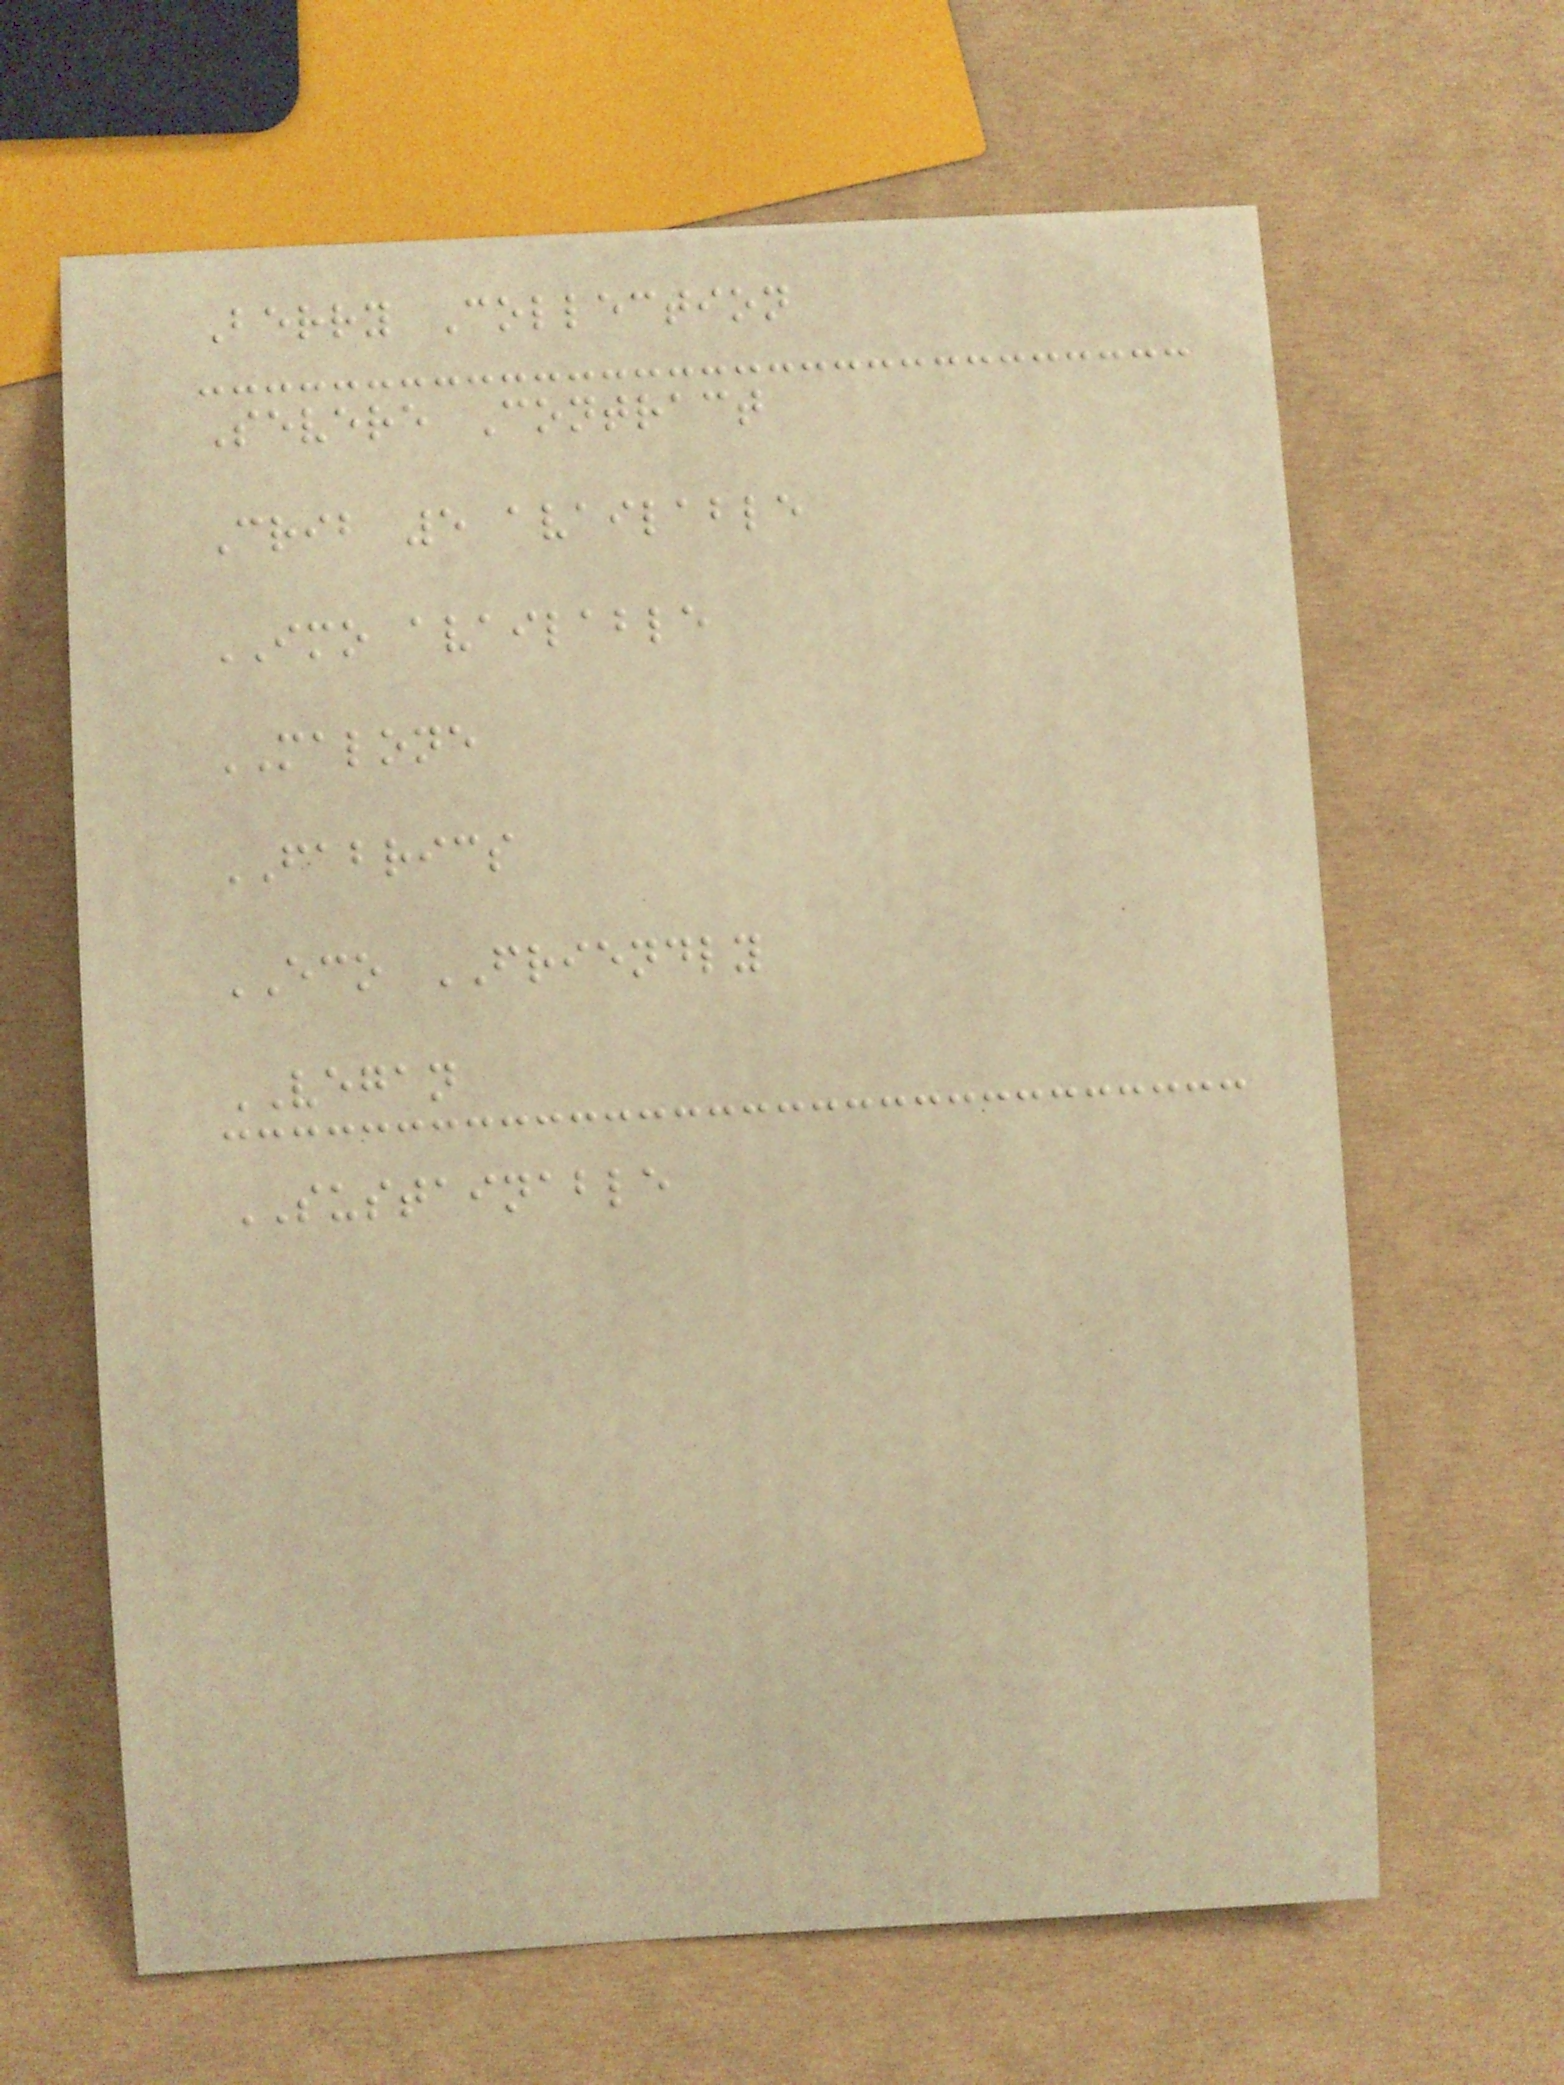Berry Collection
Severe Contract
Crib 5 available
IMO available
MALONE
FABRICS
ECO FRIENDLY
VEGAN
SUSTAINABLE
